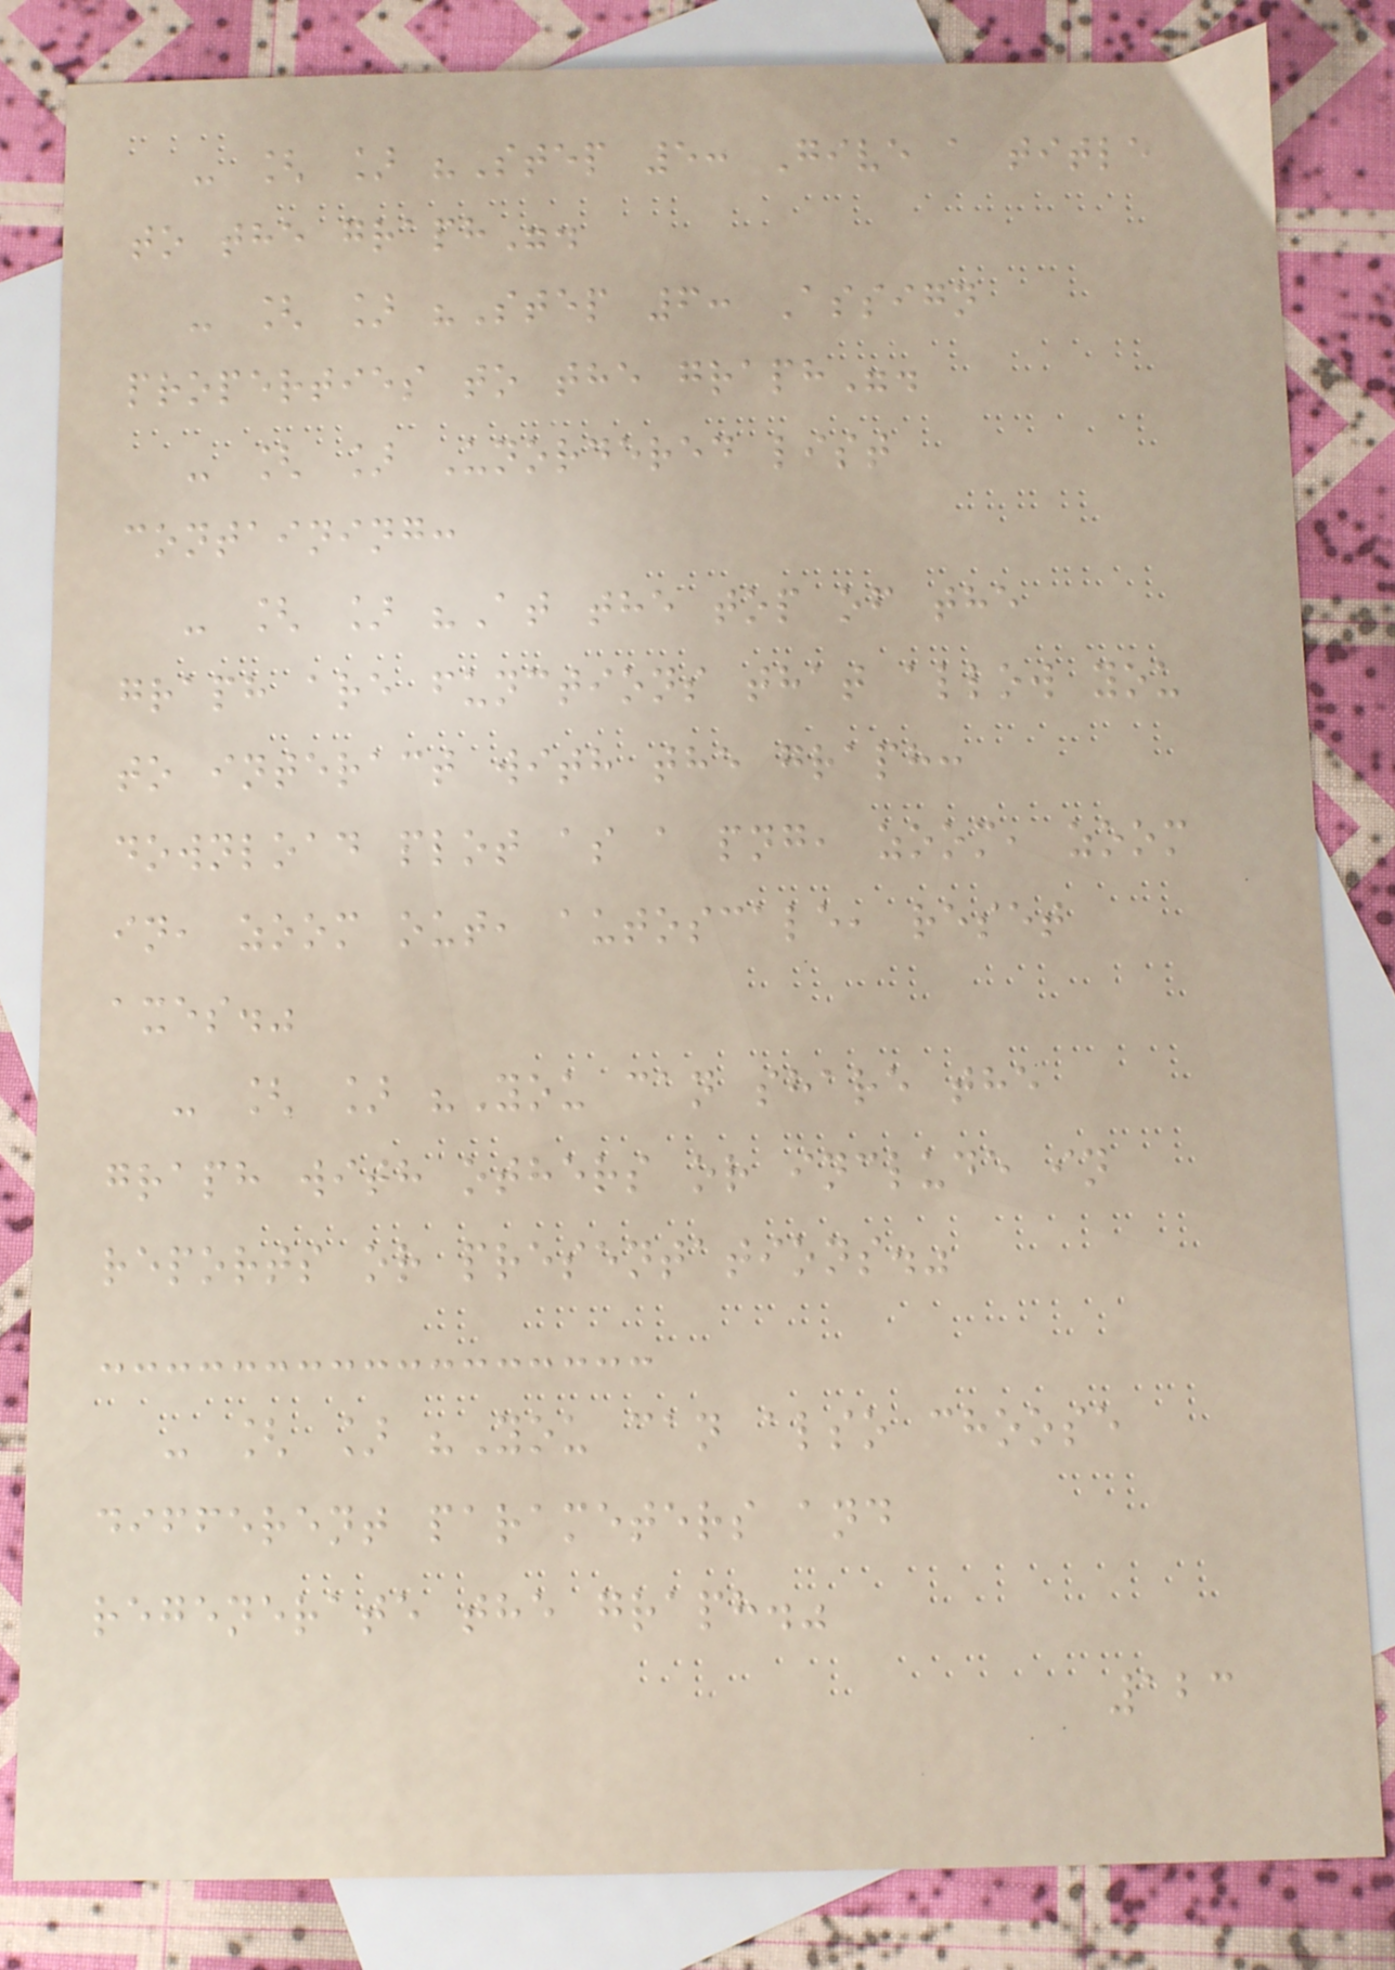- [ ] "Step 5: Give a title
to the graph".
- [ ] "Step 6: Assign
properties to the graph".
- [ ] Unordered list
containing:
- [ ] "At the top of the
graph are functions that allow you
to interact with the graph:
download plot as a png, zoom, zoom
in, zoom out, autoscale, reset
axes."
- [ ] "You can share the
graph with others or include in
reports or presentations."
- [ ] "You can also choose
different parameters and
regenerate the graph."
123
